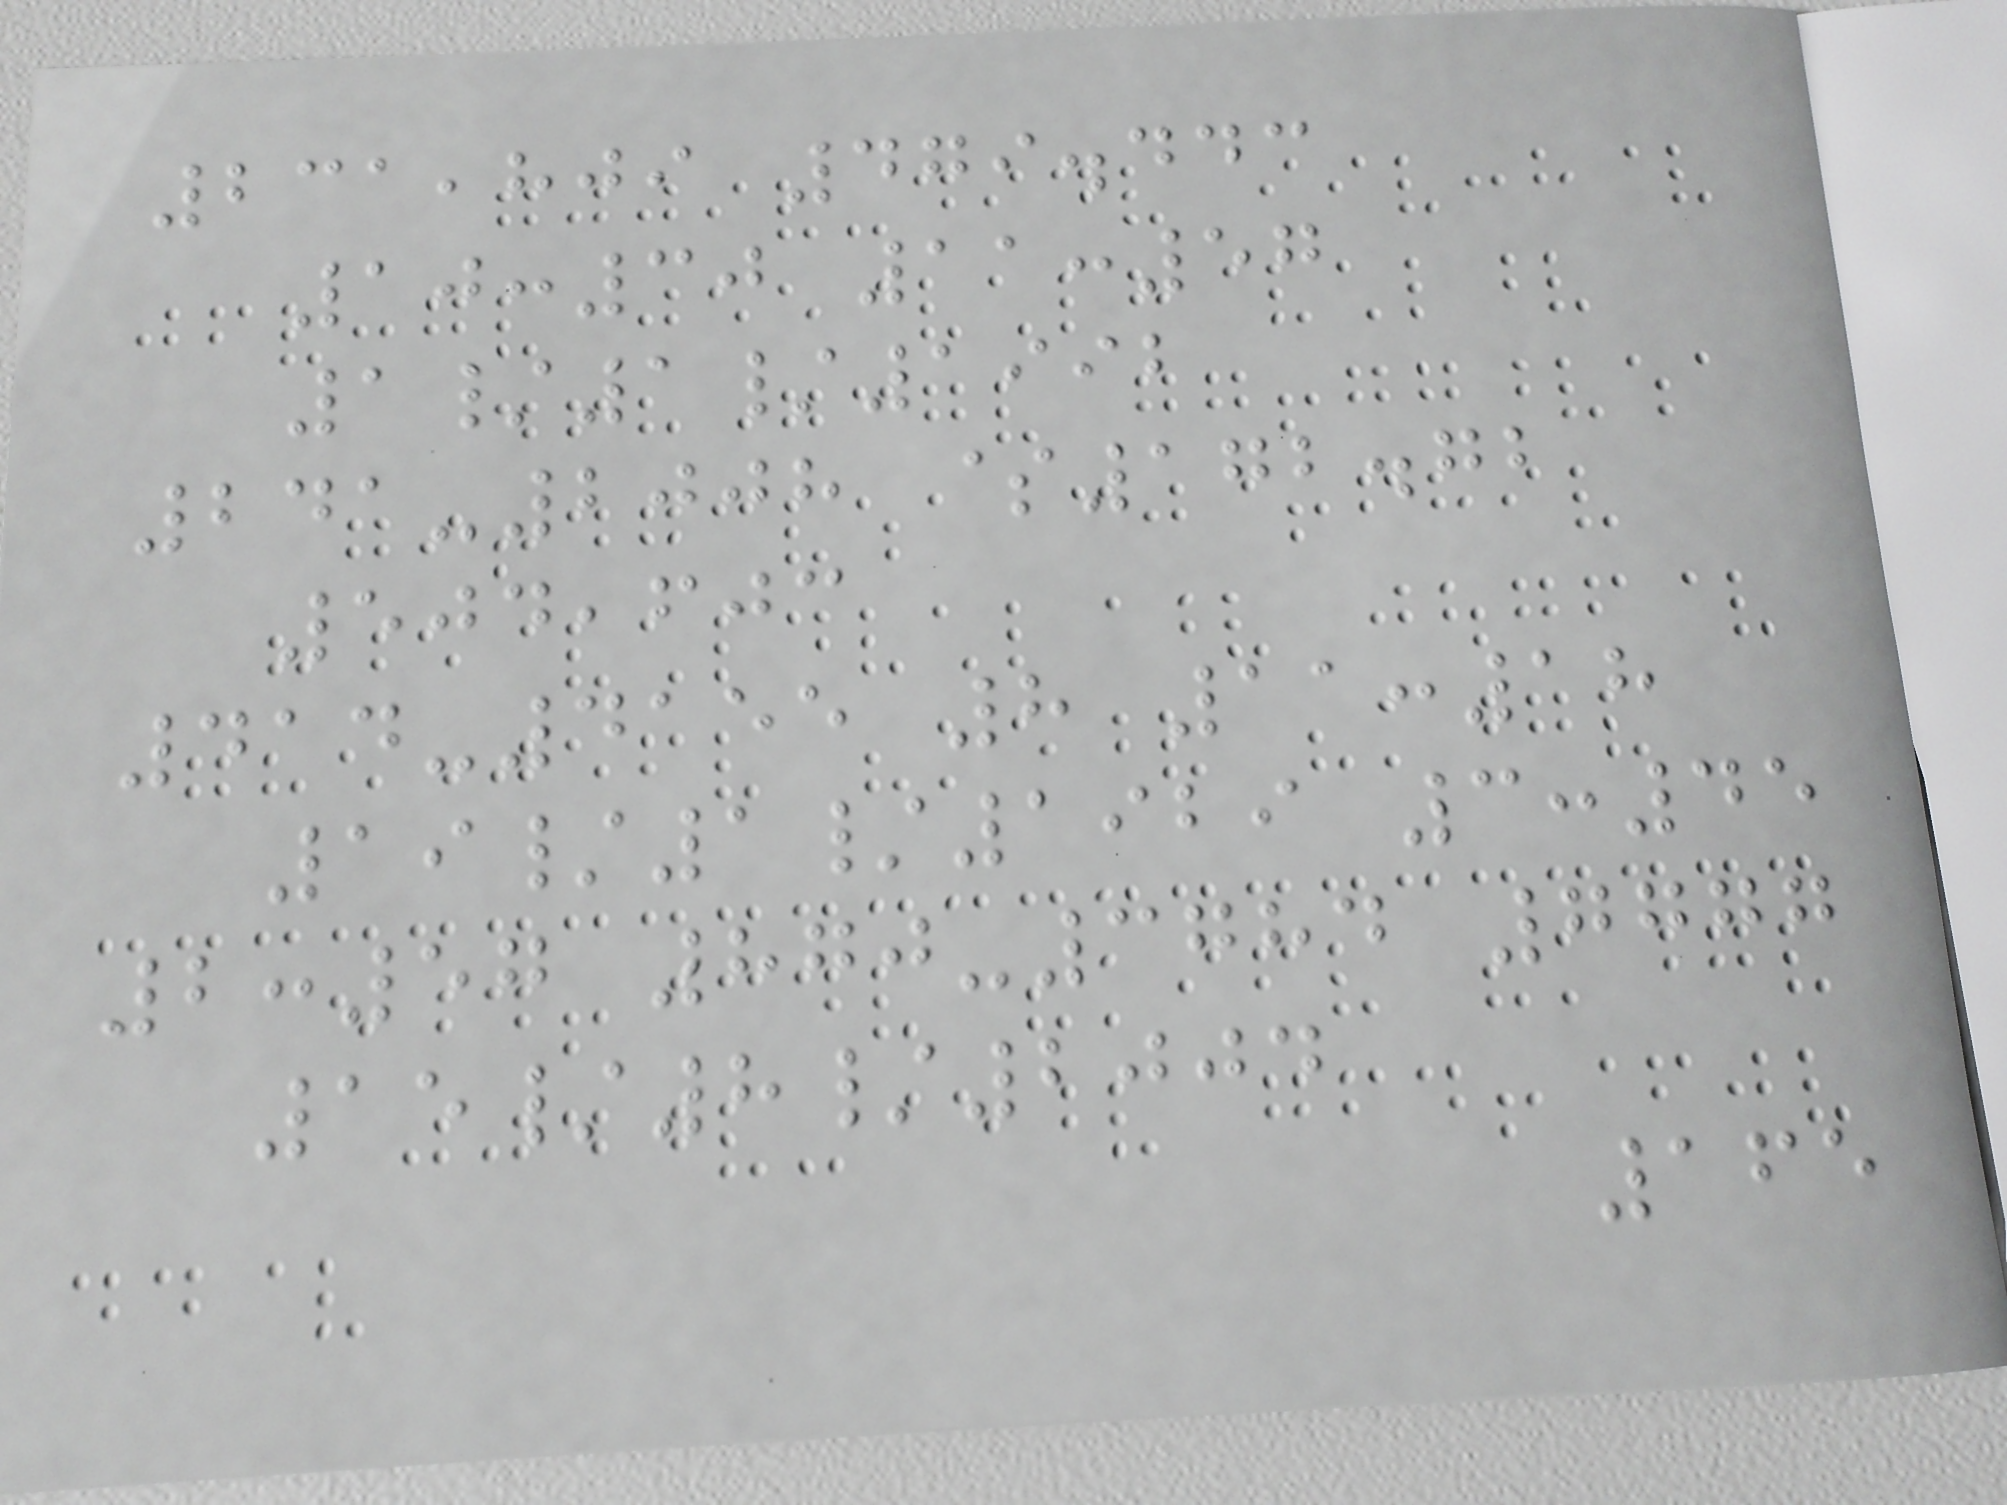231,809 479.443
10:30 11:57
1/1/1992
241-2008 $172.72
504,603
414-4155 8 11:18
19/1/1929 3:45
2:57 870-3784 7777
15/8/2004
165
